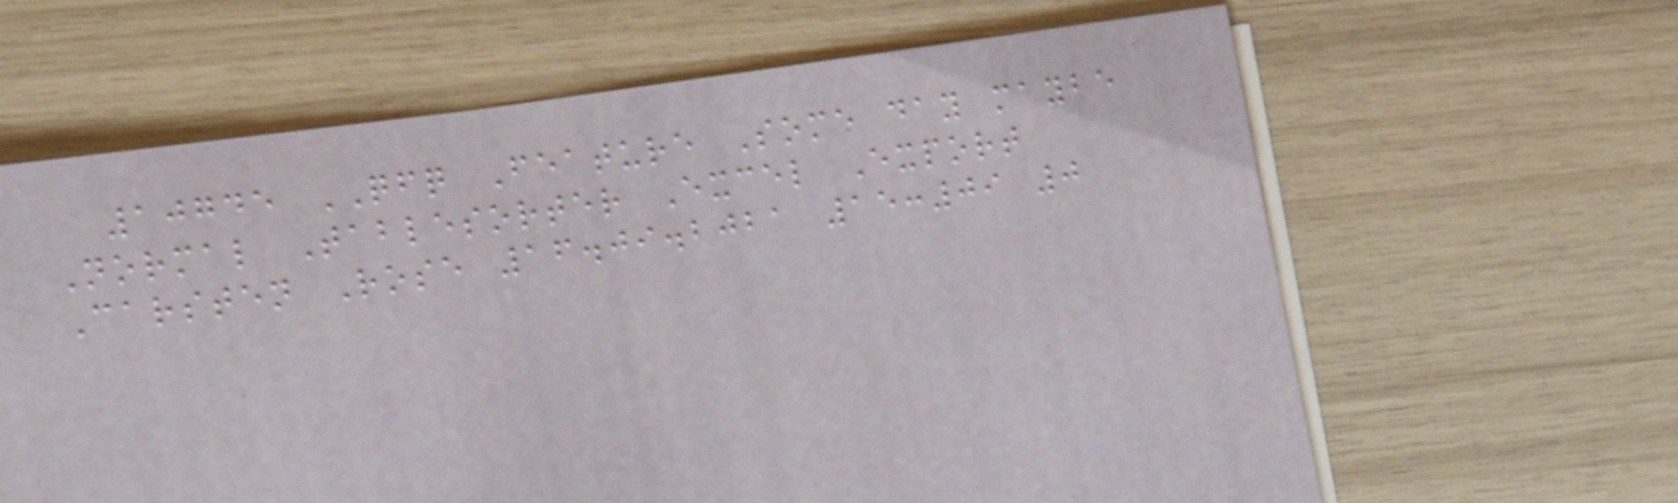10745 QFQ Feature Some day maybe
Normal Tablesorter Excel Export
Carsten Rose 16.09.2021 15:09 0
